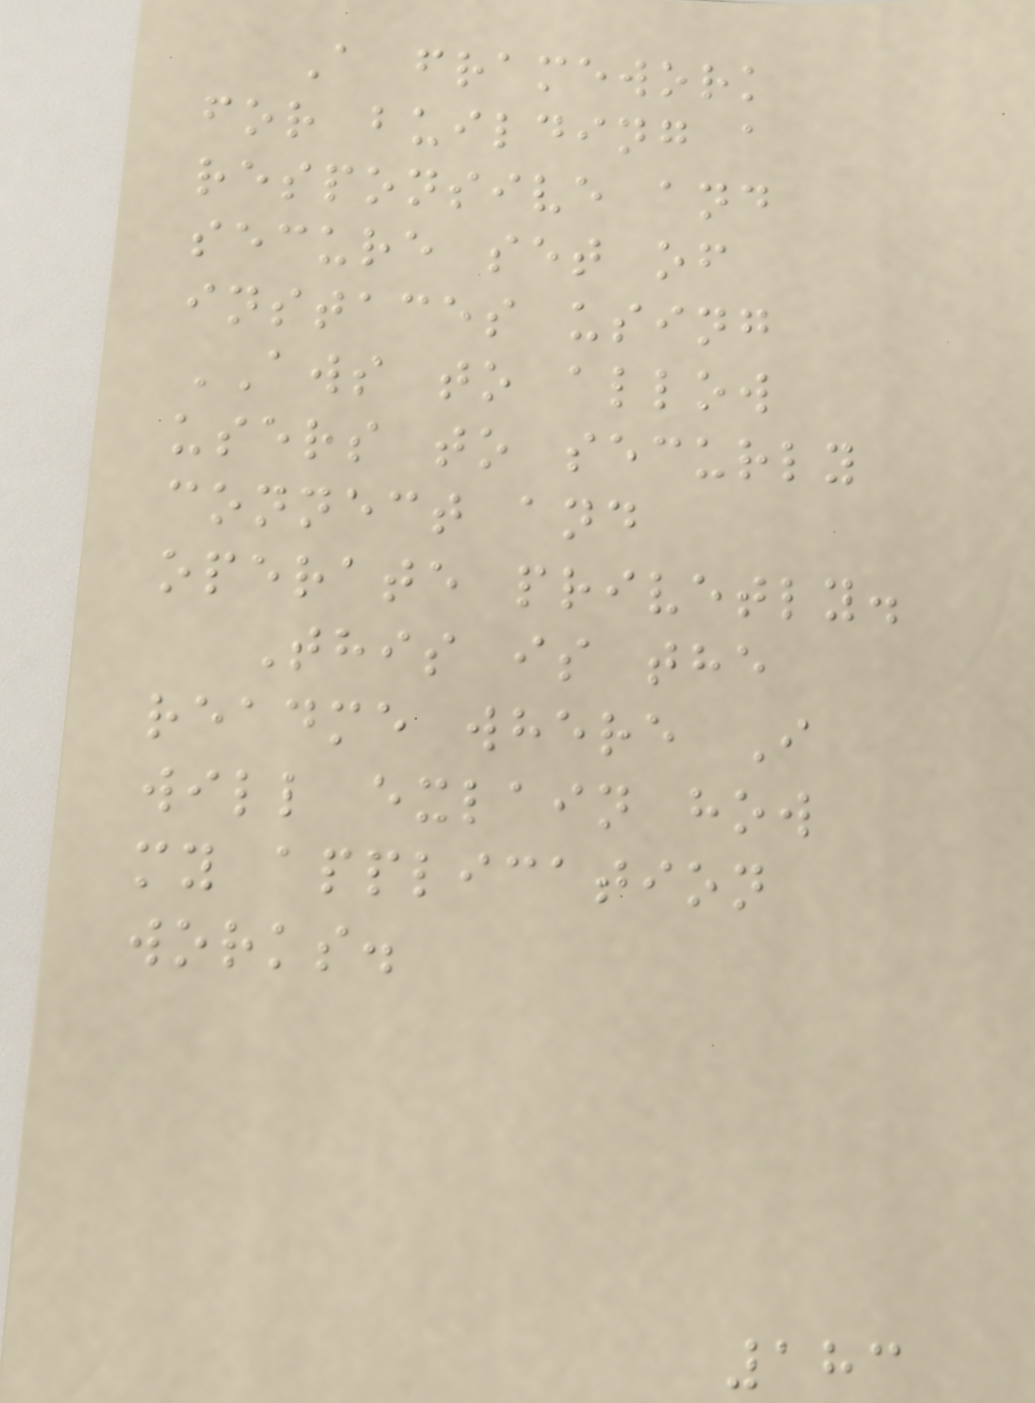A framework
for building a
responsive and
secure set of
instaces using
AWS to allow
users to securly
connect and
operate privetly.
This is the
readme where I
will exlain how
my application
works.
183
